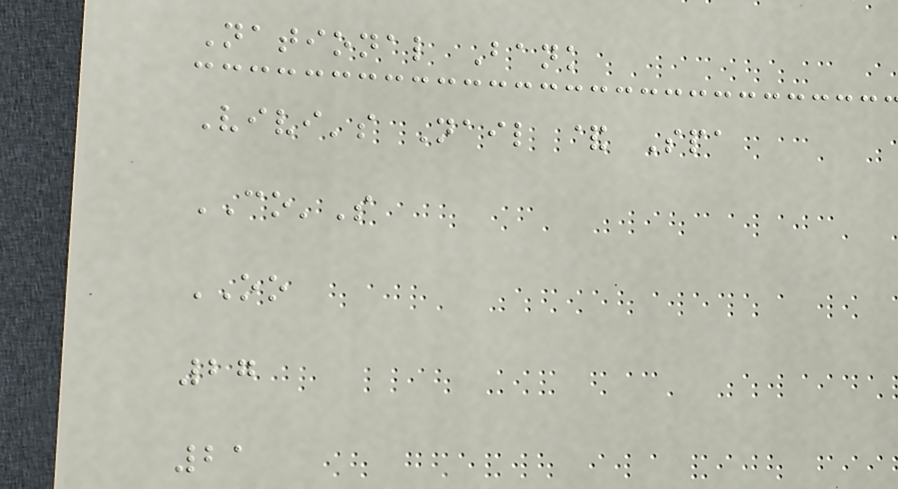National Bank
Vivi's Nail & Spa
CO'S
OO
27
21
